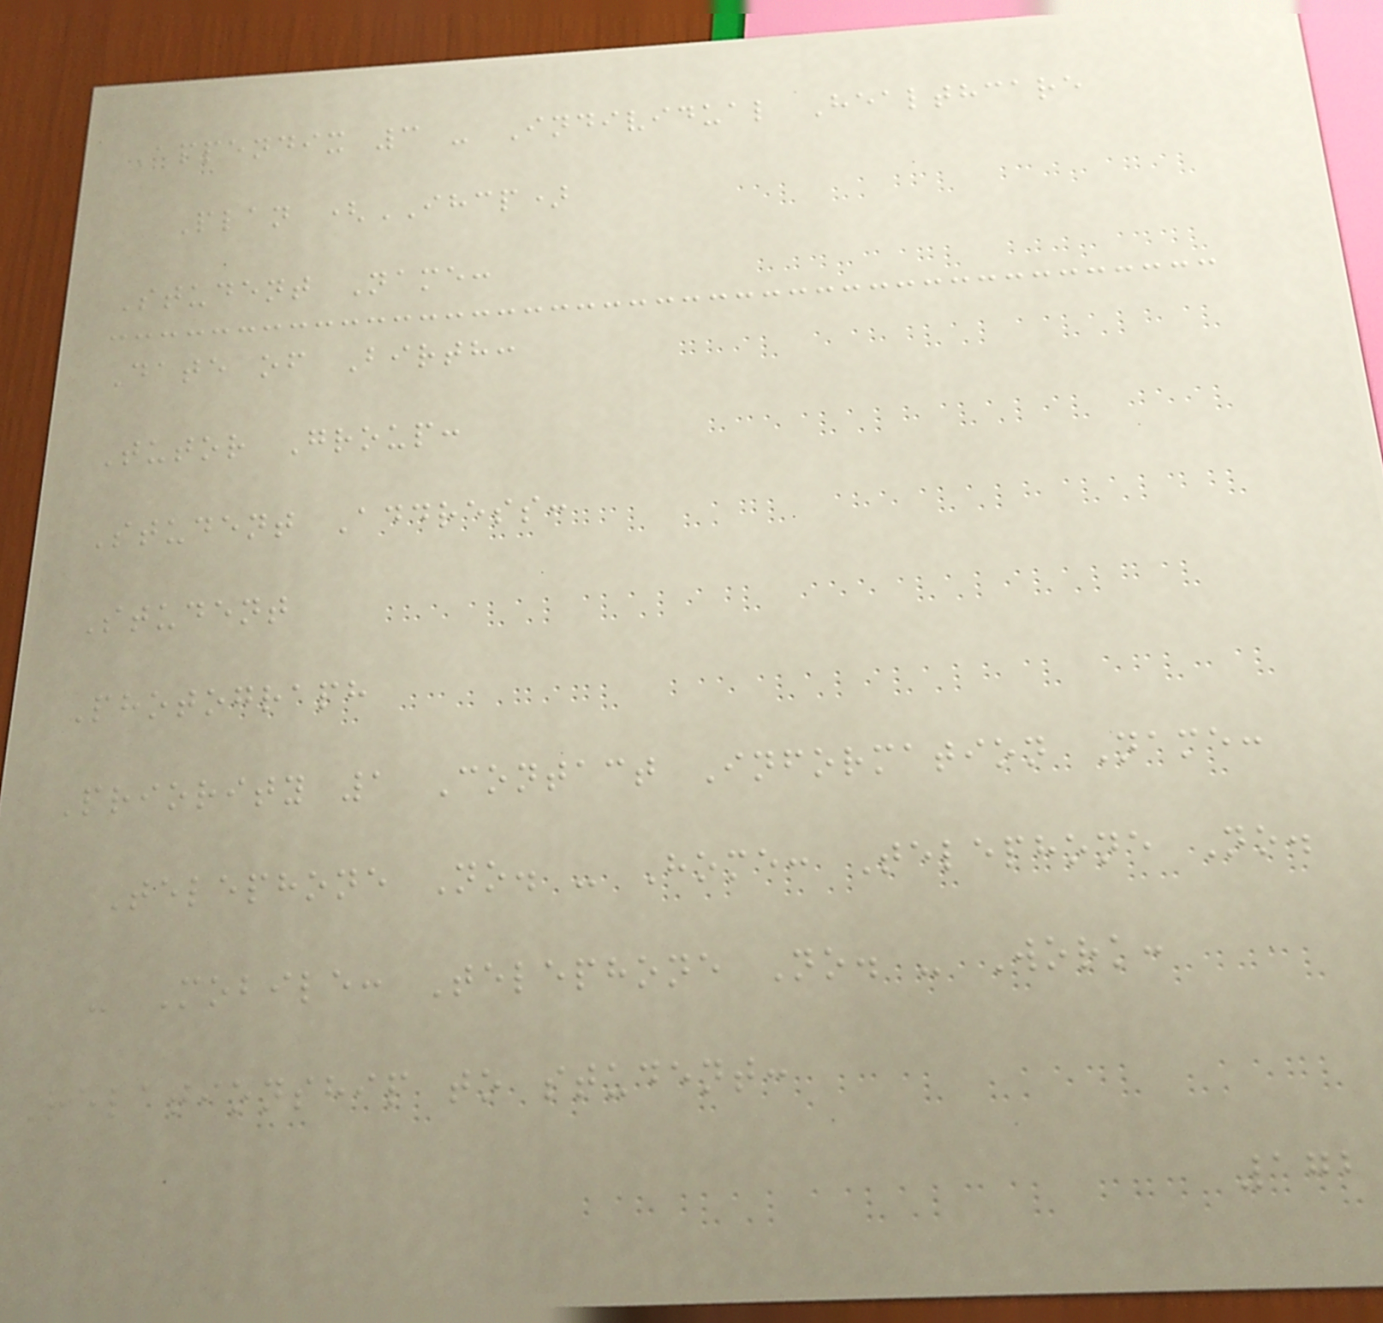Appendix 3 - Individual Healthcare
Plan (IHCP)
Student Name:
Date of Birth:
Tutor Group:
Student Address:
Student
Photograph
Priority 1 Contact Information Name:
Telephone No. - Home: Telephone No.
- Mobile: Telephone No. - Work:
Relationship to student:
172
